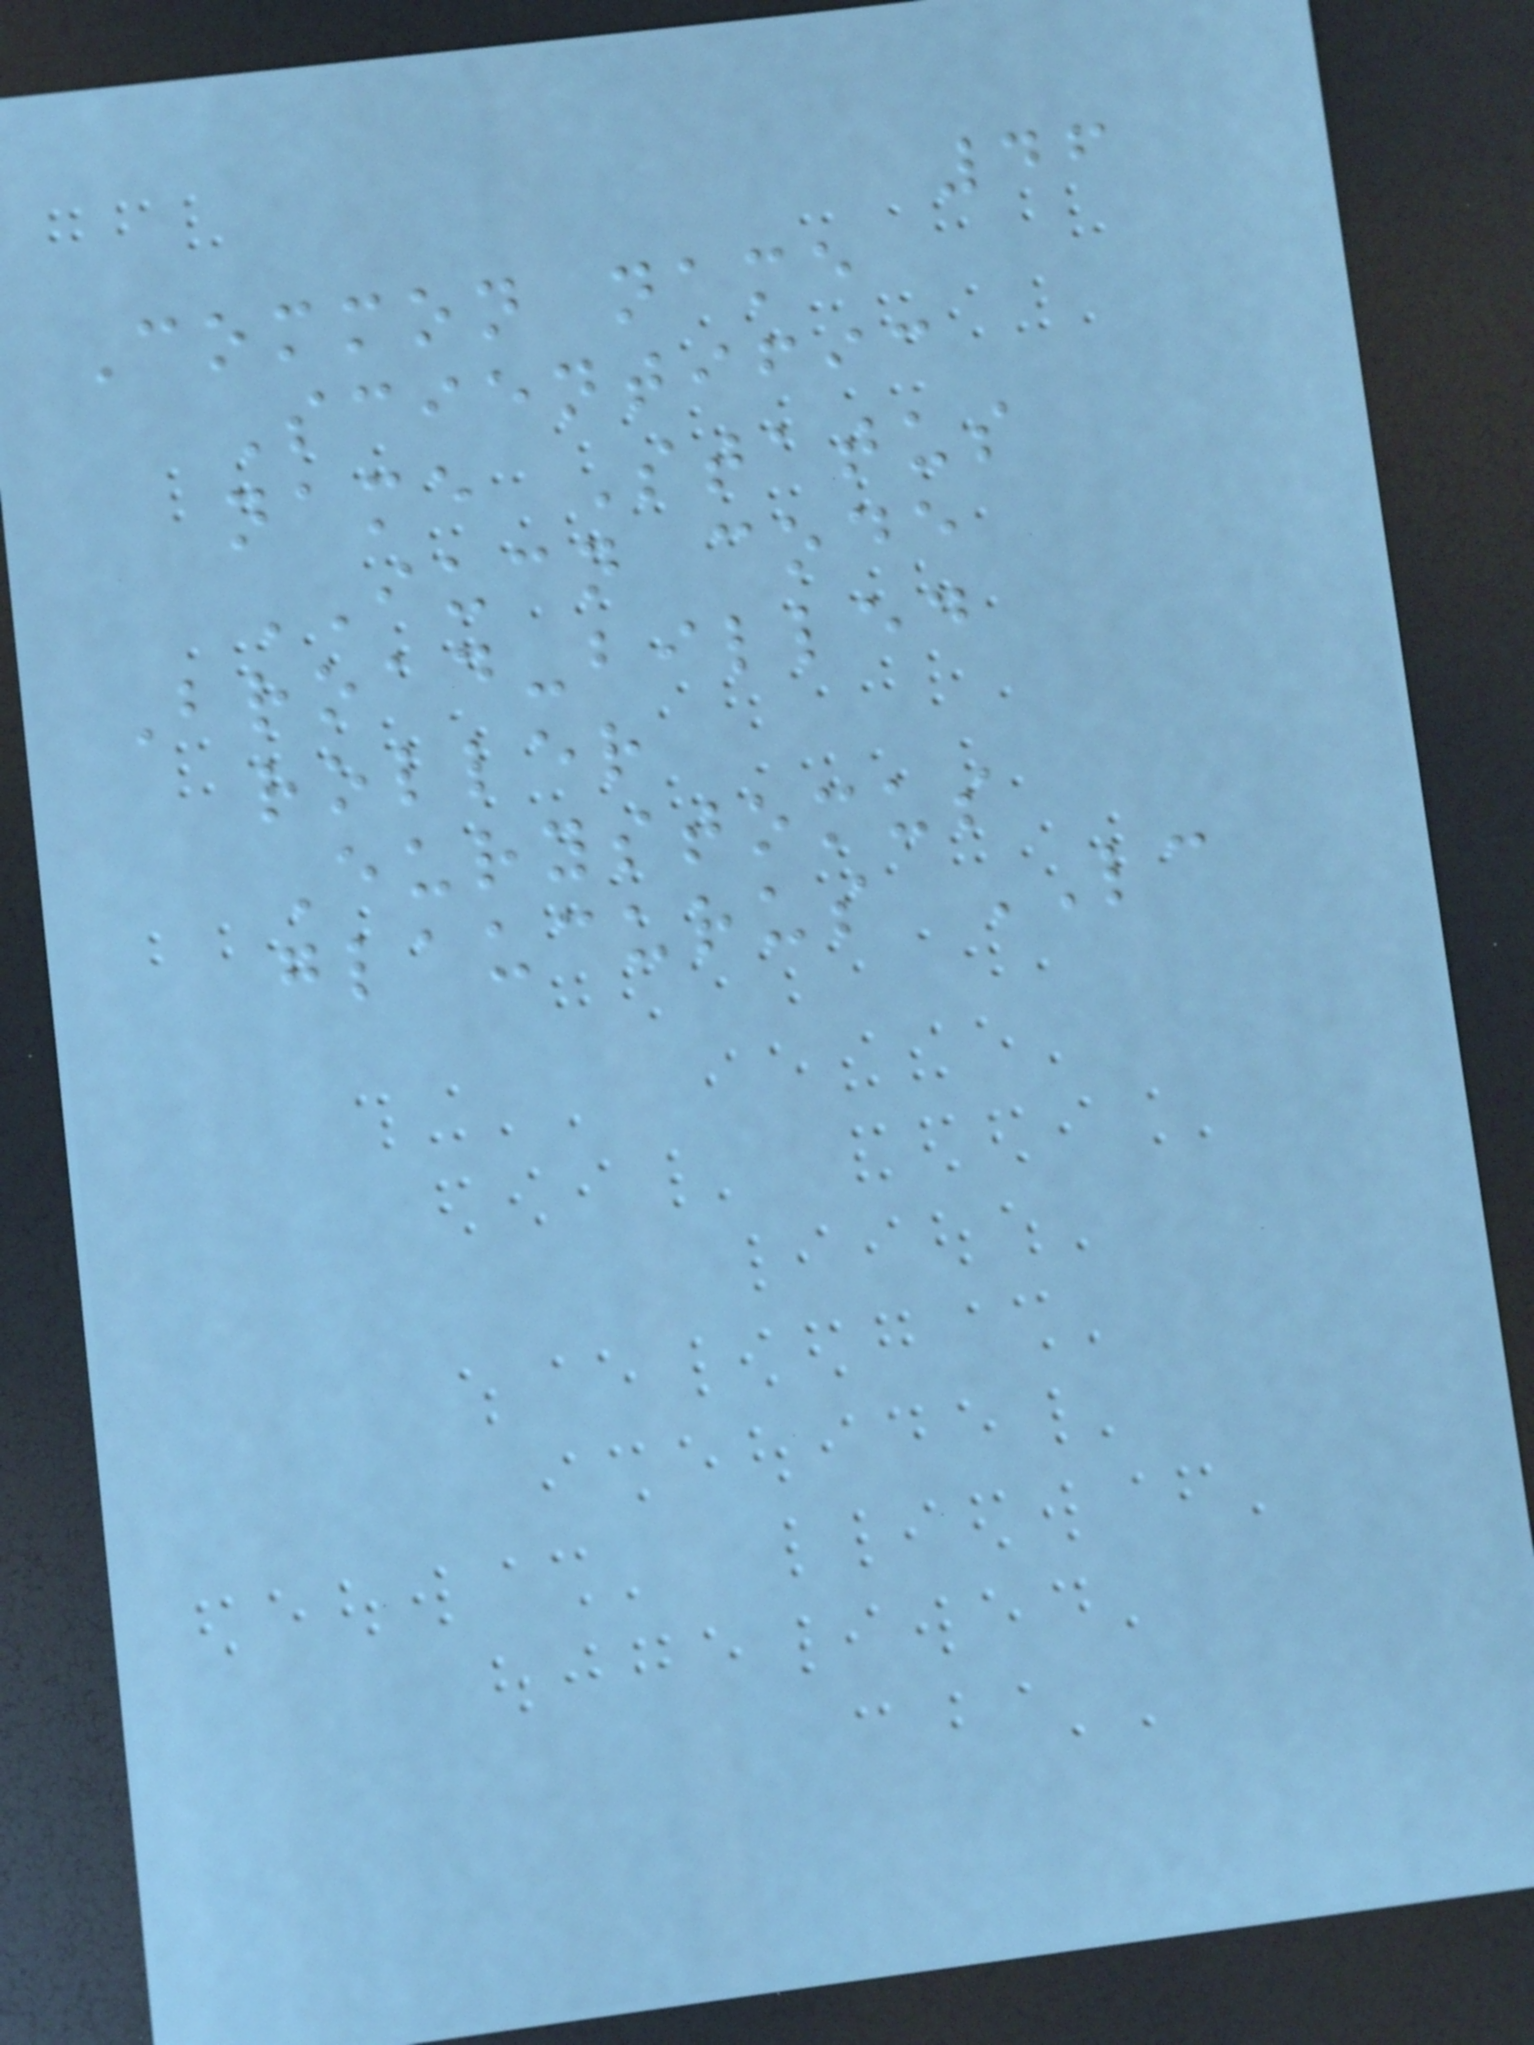46
Common name
Scientific
name Status
IUCN code
Broad-billed
roller
Eurystomus
glaucurus LC
